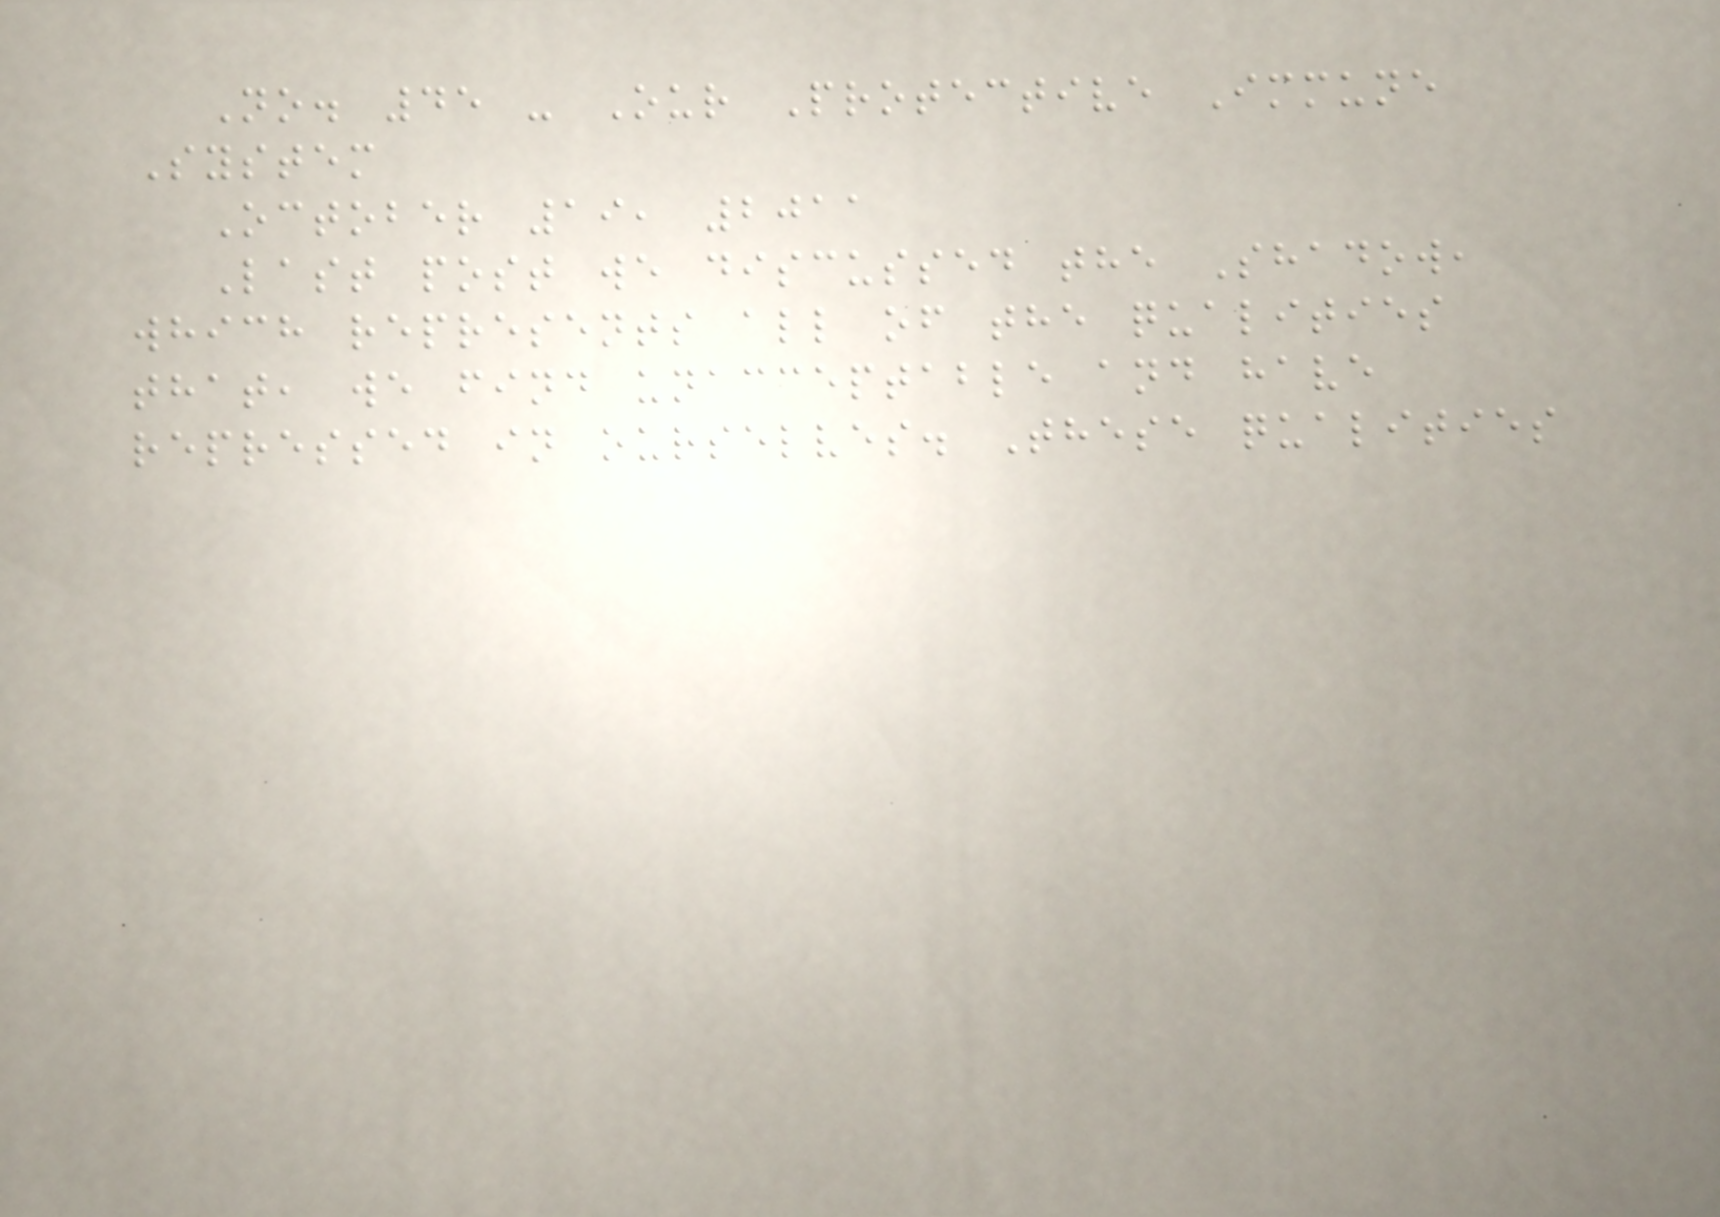No. 45 - Our Protective Immune
System
October 19, 2011
Last post we discussed the Shadow,
which represents all of the qualities
that, we find unacceptable and have
repressed in ourselves. These qualities
